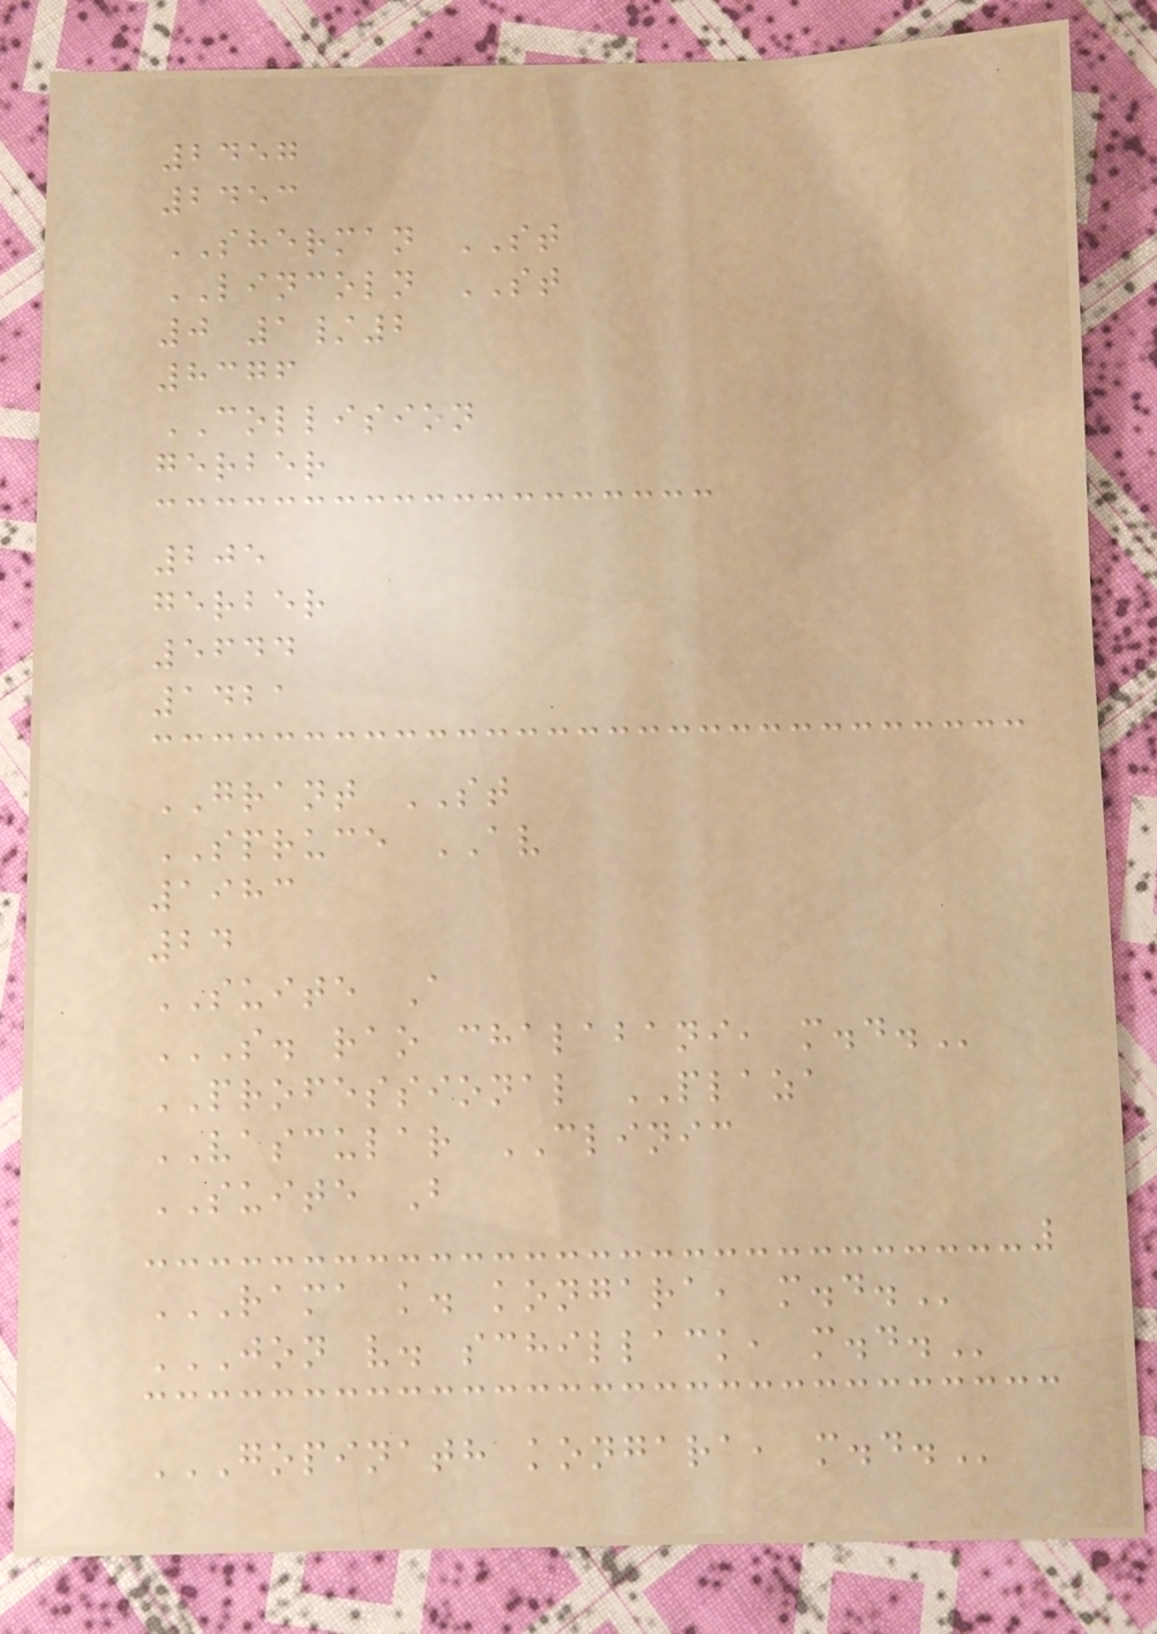2457
2453
SHERMAN ST
LINCOLN ST
0 1/2
8376
COLLISION
gerber
205
gerber
5644
1421
GRANT ST
SPRUCE AV
1983
24
SUITE A
S. RAO CHALABANI, M.D.
PROFESSIONAL PLAZA
VASCULAR CLINIC
SUITE B
RAMA K. KONGARA, M.D.
JON V. SCHILLACK, M.D.
GOPINATH KONGARA, M.D.
